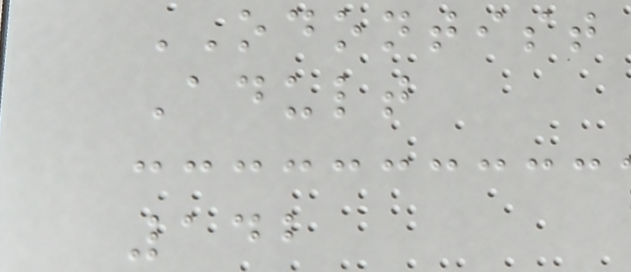ODONTIST
Adult
142
